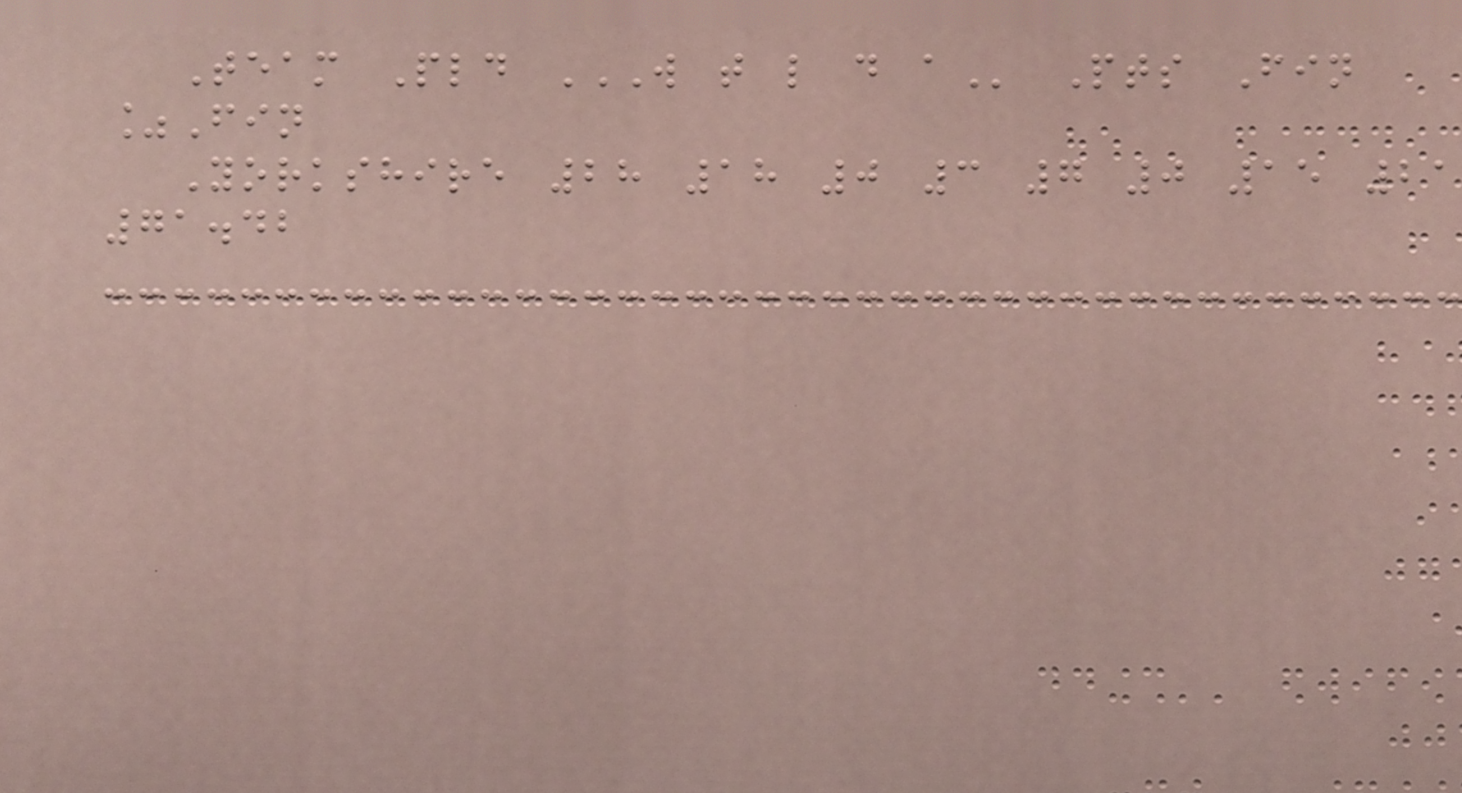Team Pld W T L D A Pts Fin
%Fin
Yorkshire 28 18 0 3 7 0 15 21
71.42
